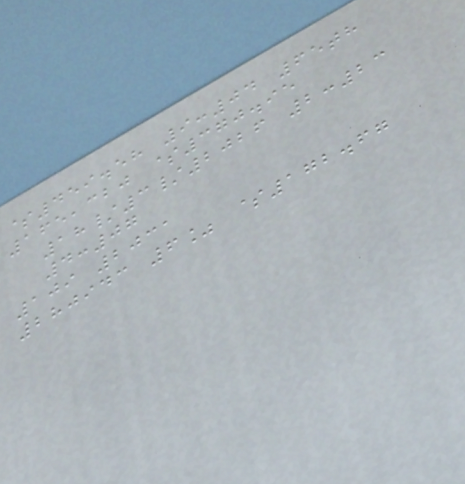$459.58 9:04 65th
165,320 $370.95
18/3/2026 2:23
4:07
109 2031
280943 6% $172.67
